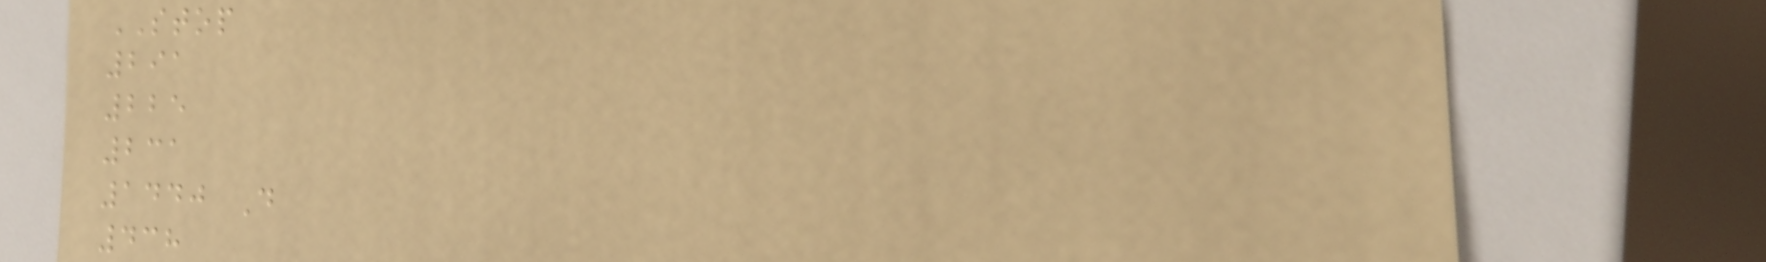STOP
291
225
231
1440 D
438
